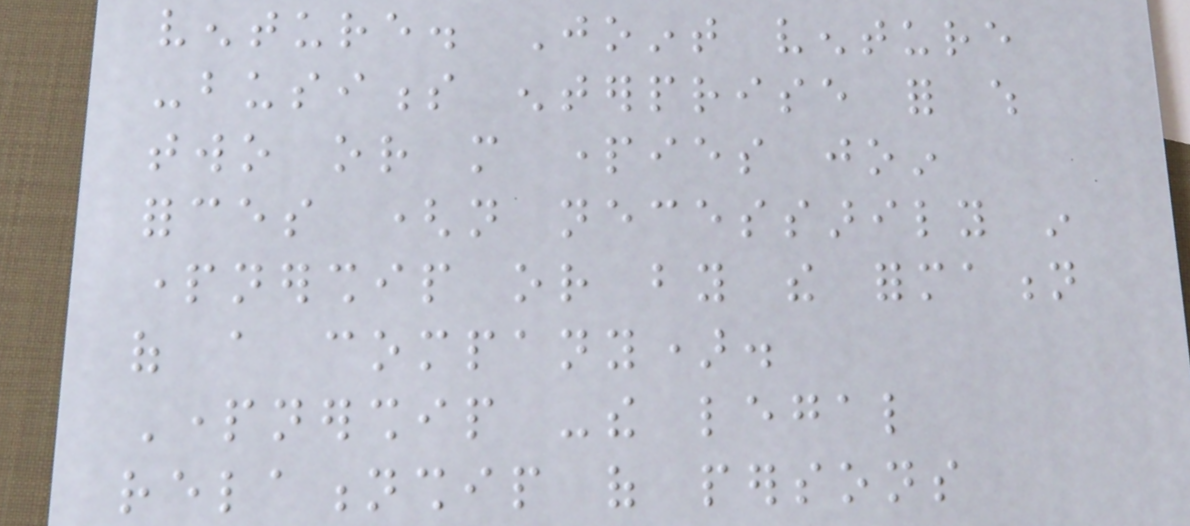venture. Joint venture
-business enterprise for which
two or more parties join
forces (not necessarily in
partnership or by the formation
of a company).
Partnership -the legal
relationship of persons
